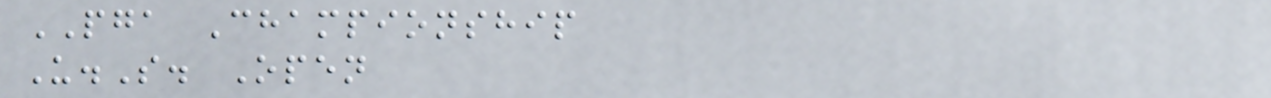PGA Championship
U.S. Open
